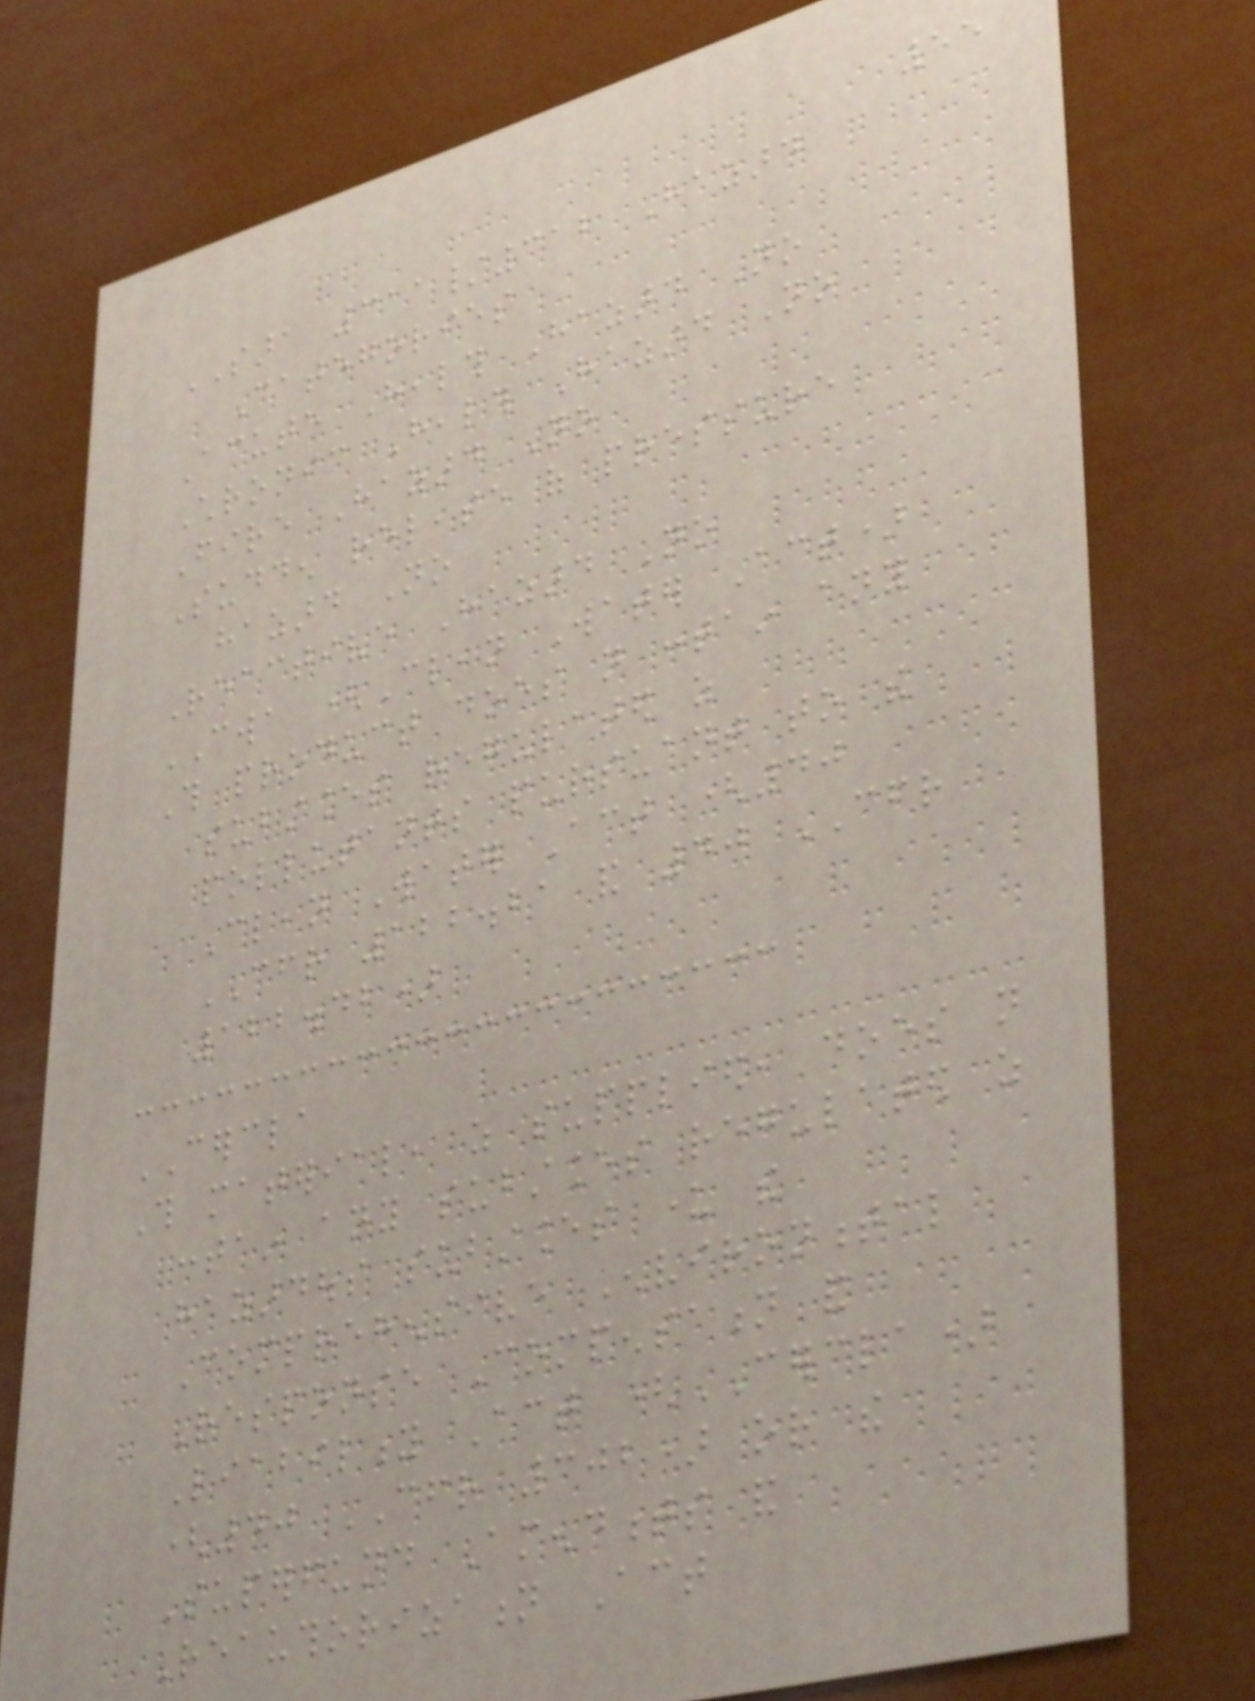55
SARA 311/312 Hazard
Categories
Acute Health Hazard No
Chronic Health Hazard No
Fire Hazard No
Sudden release of pressure
hazard No
Reactive Hazard No
CWA (Clean Water Act)
This product does not contain any
substances regulated as
pollutants pursuant to the
Clean Water Act (40
CFR 122.21 and 40 CFR
122.42)
CERCLA
This material, as supplied, does not
contain any substances regulated as
hazardous substances under the
Comprehensive Environmental
Response Compensation and
Liability Act (CERCLA)
(40 CFR 302) or the
Superfund Amendments and
Reauthorization Act
